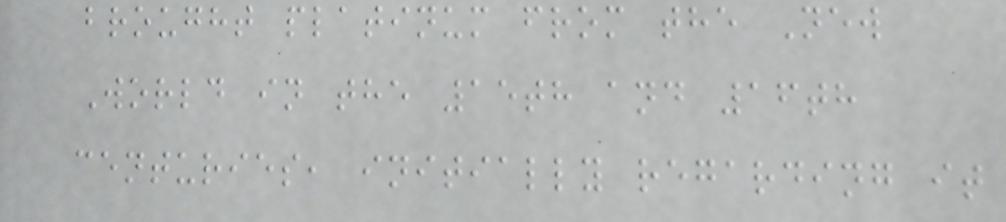brought platinum from the New
World in the 15th and 16th
centuries, initially regarding it
